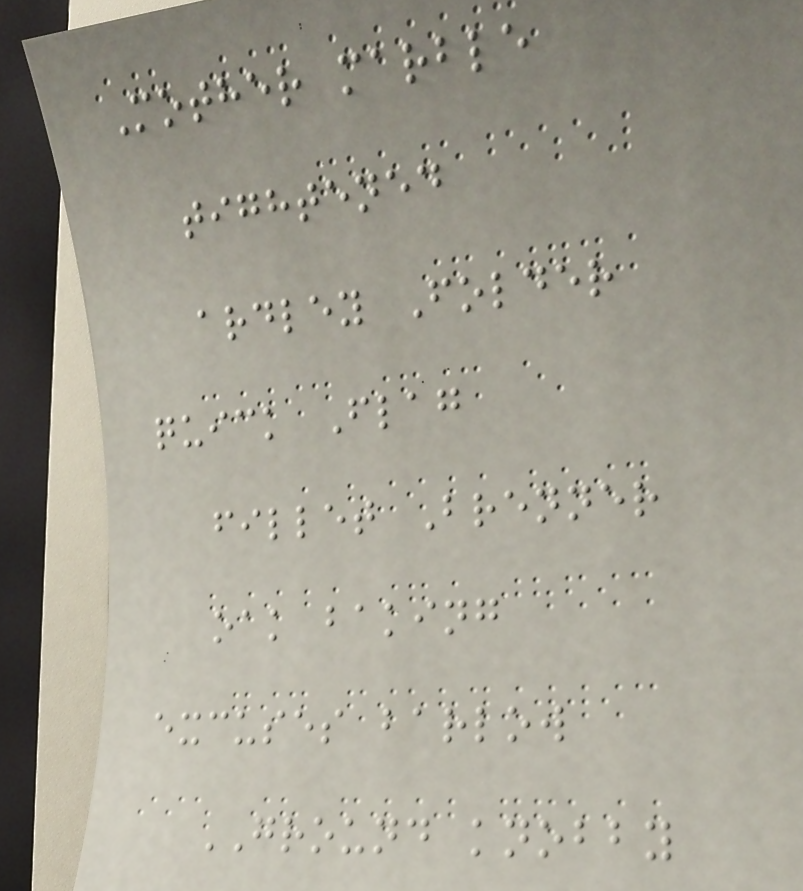Mother marble
tightened
ardley Folder
quick Flag
fillet Brenner
oak baking
excuses barlow
GROUND knobby
